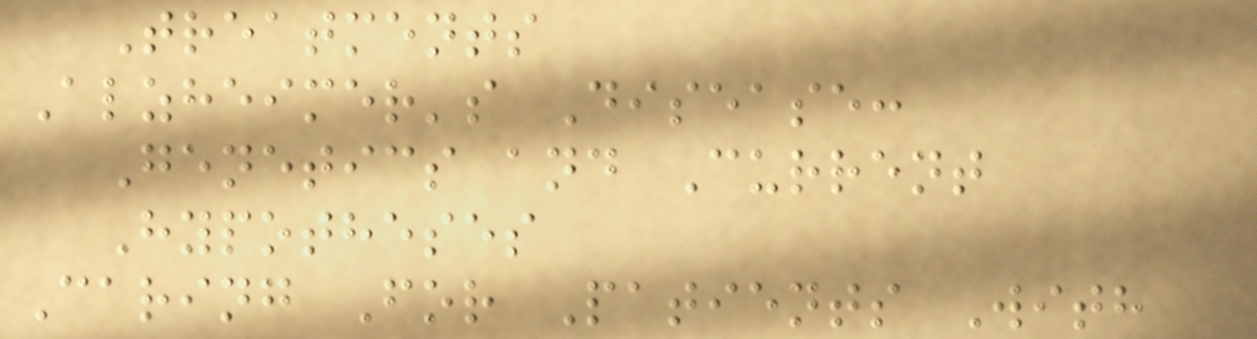Treatments
Alzheimer's Disease:
Genetics and Current
Hypotheses
Caring For Patients With
